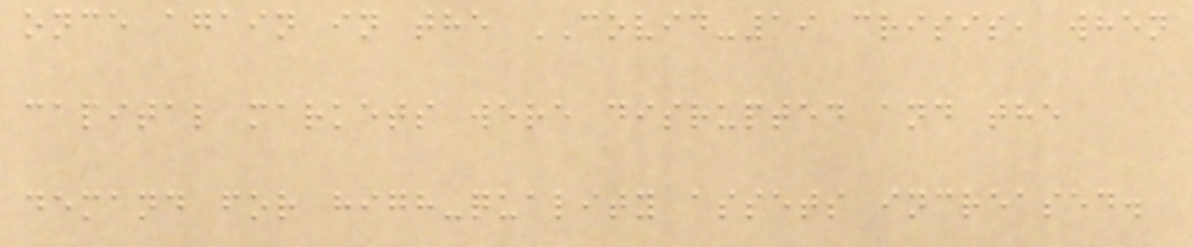once again in the COVID-19 crisis, when
capital markets were disrupted and the
demand for high-quality assets increased.
